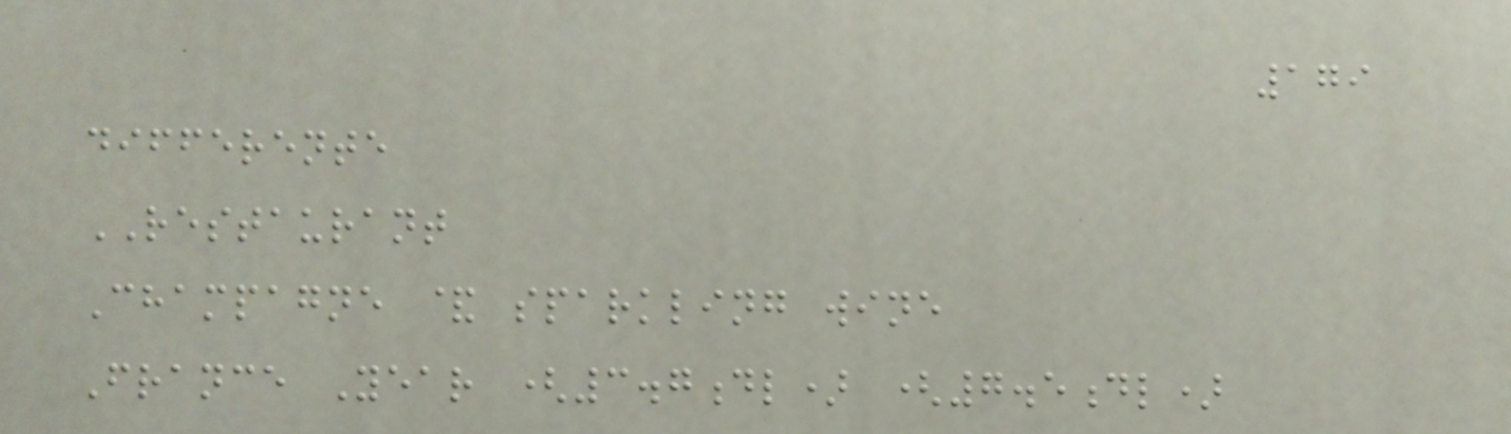179
differente
RESTAURANT
Champagne & sparkling wine
France Year (3.7dl) (7.5dl)
